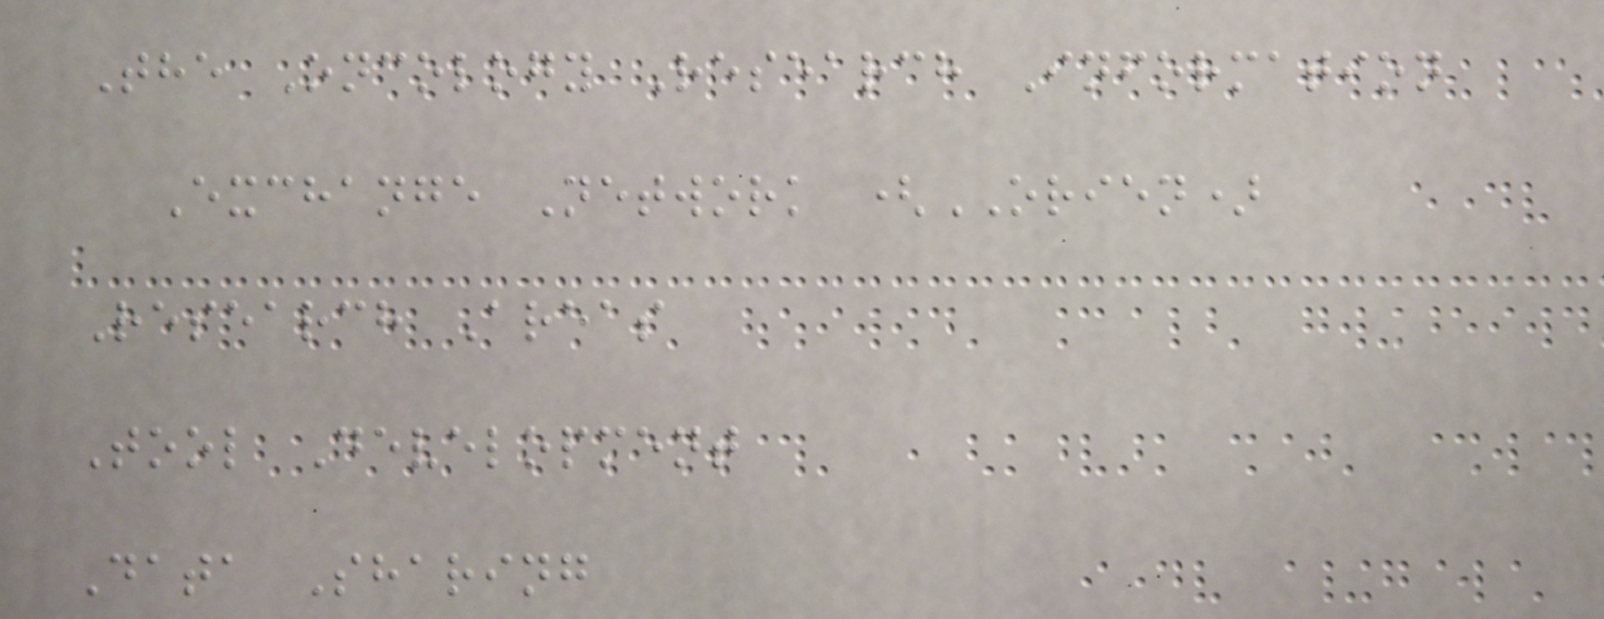The Oncology Research Information
Exchange Network (ORIEN)
Research Areas
Tool Development
Data Sharing
